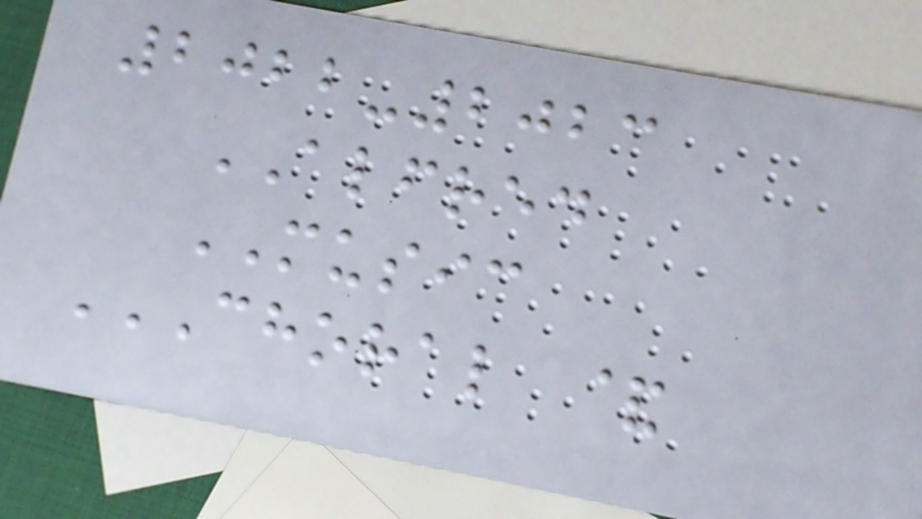2022-2023
ALFRED
MUSIC
CHORAL &
